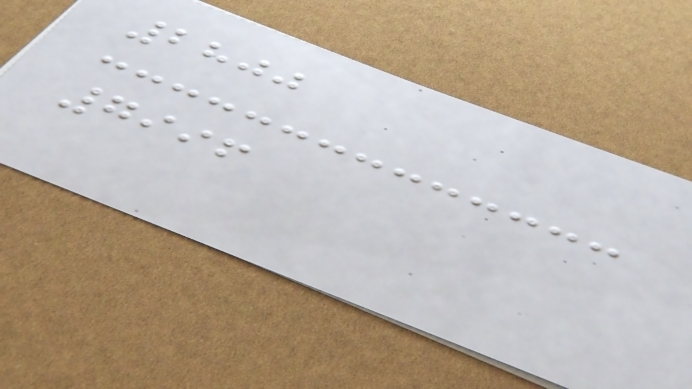2800
7996
